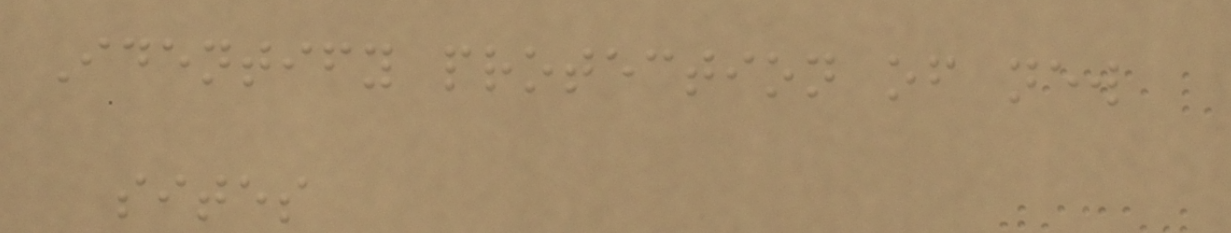Identify protection of new
sites
